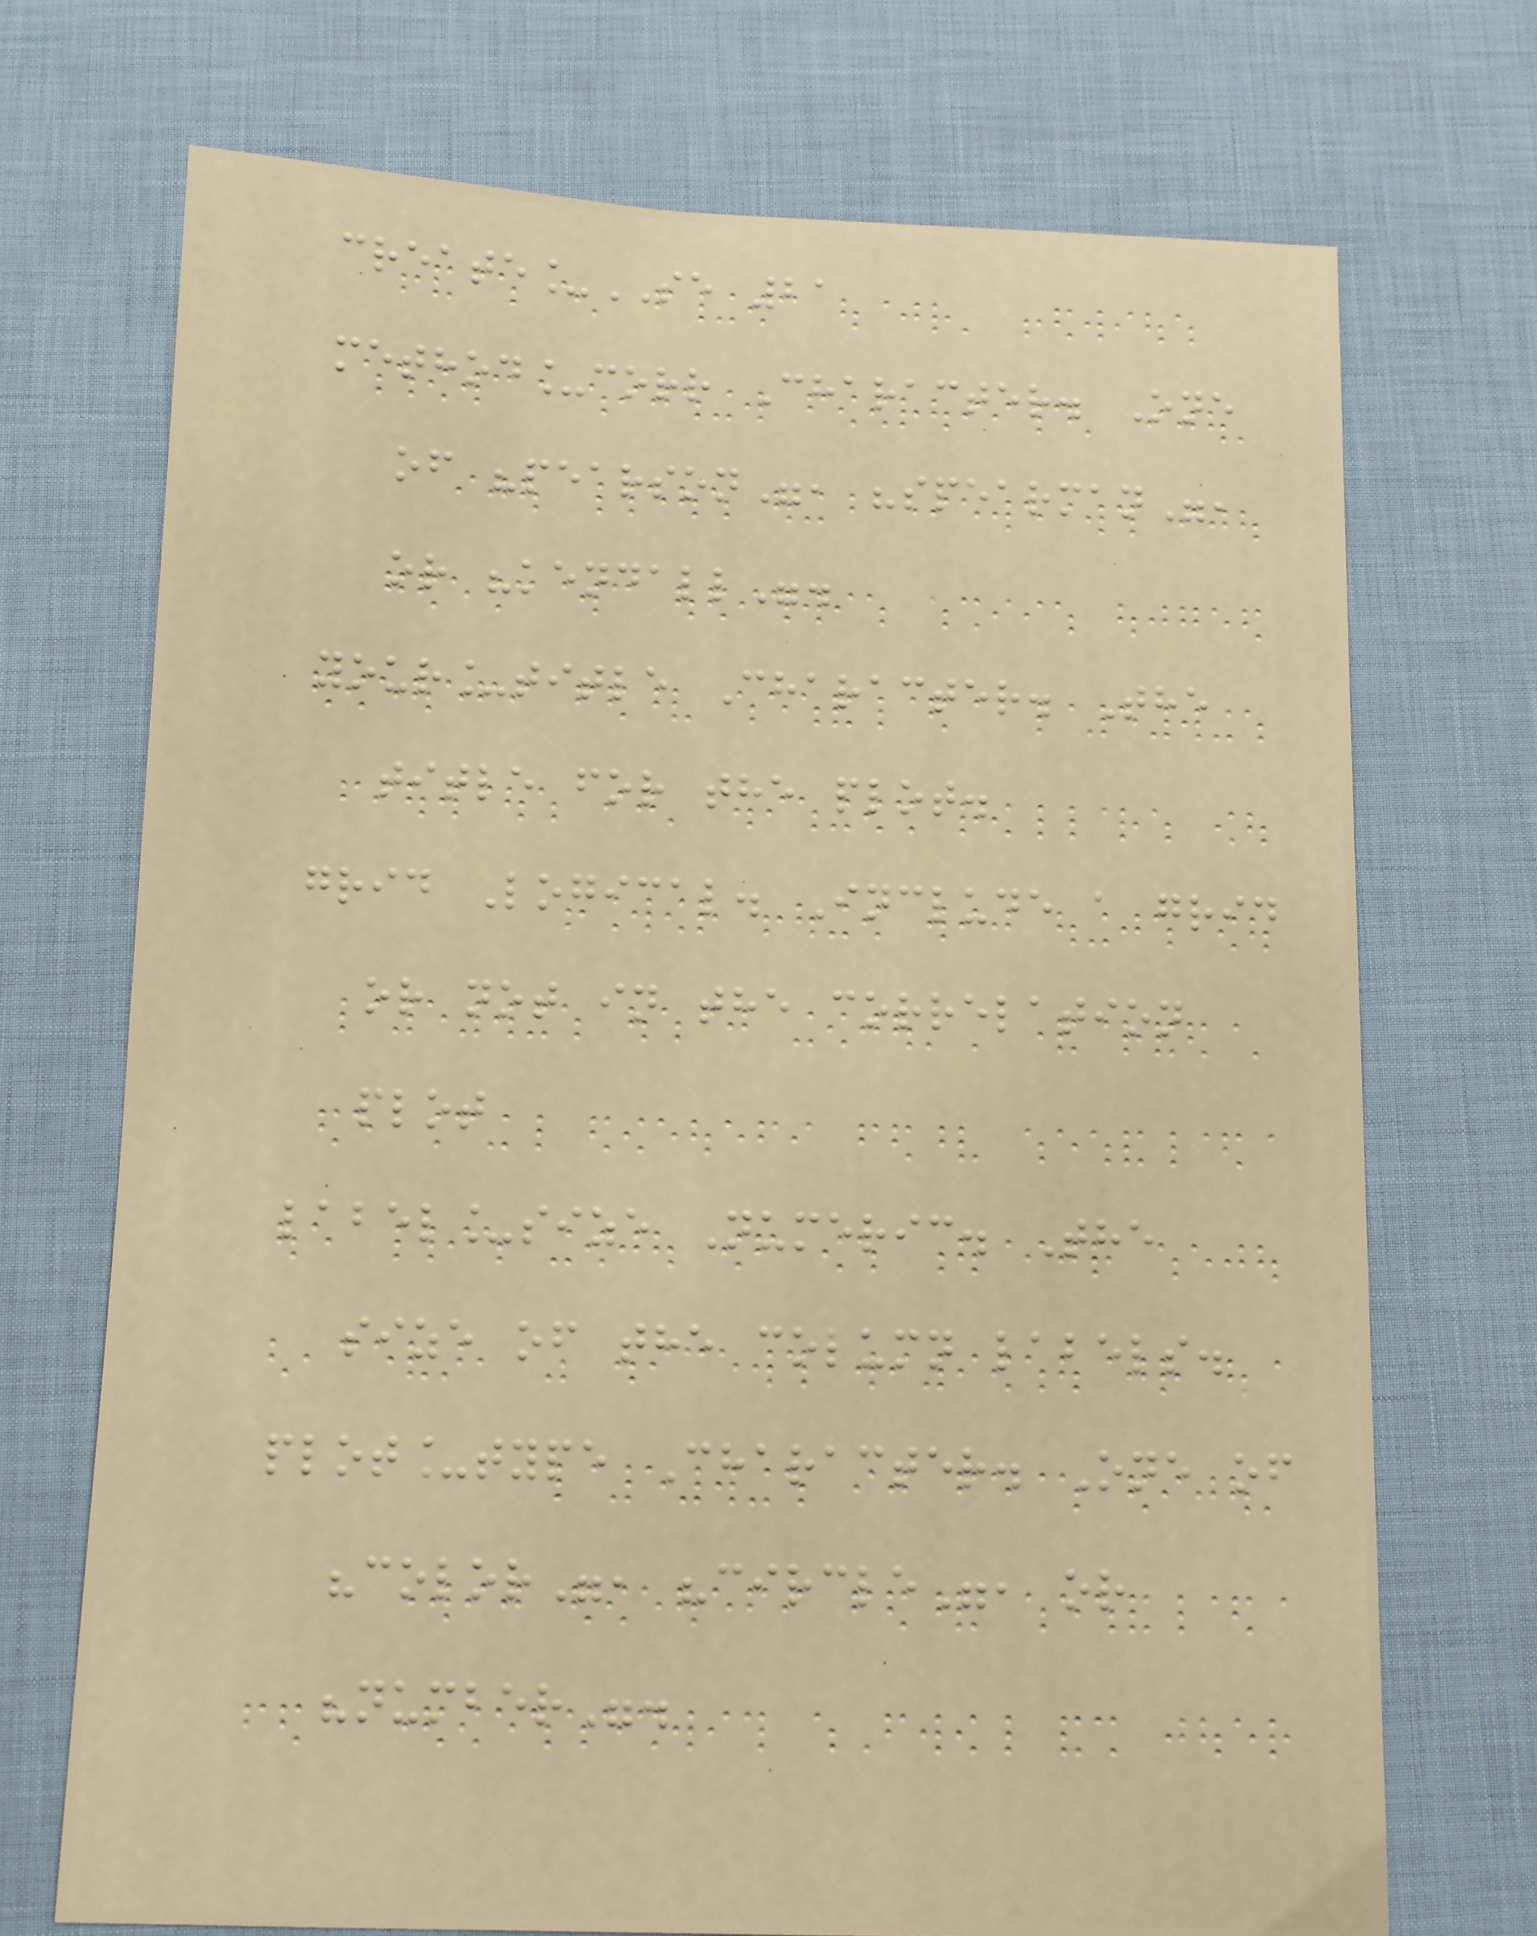create_SE 21
method_corr Character. One
of "pearson", "spearman",
or "kendall".
your_title Character. The
title for the plot.
grid Logical. Include a grid
or not in the correlation
plot
label_size Numeric. The
size of the column labels.
plot_type Character. One of
"color", "circle", or
"number".
